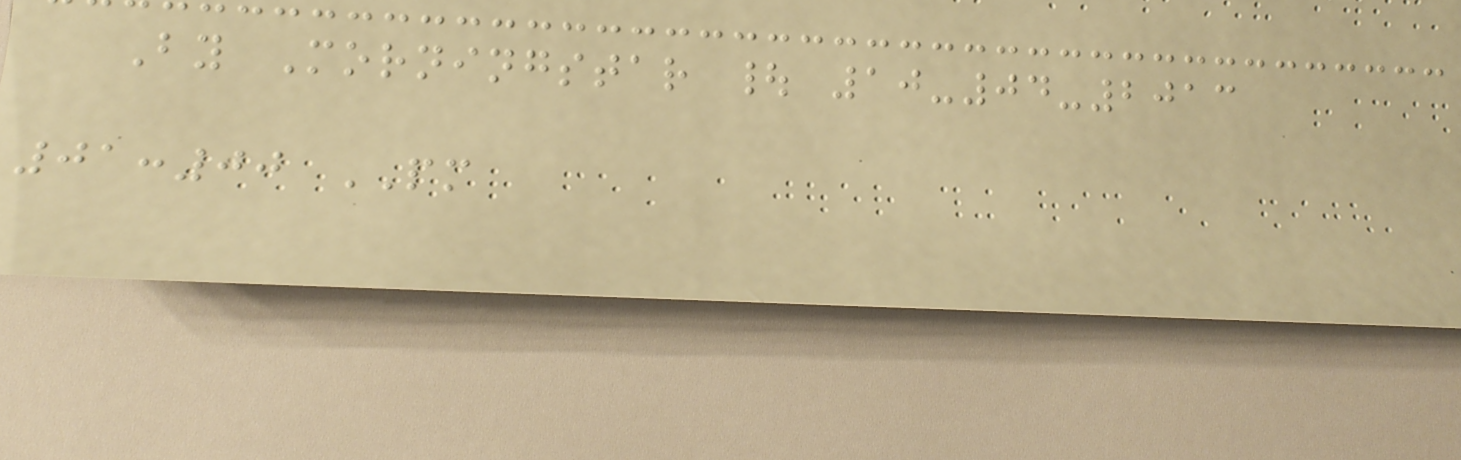By Morningstar | 10-04-2013
01:00 PM
